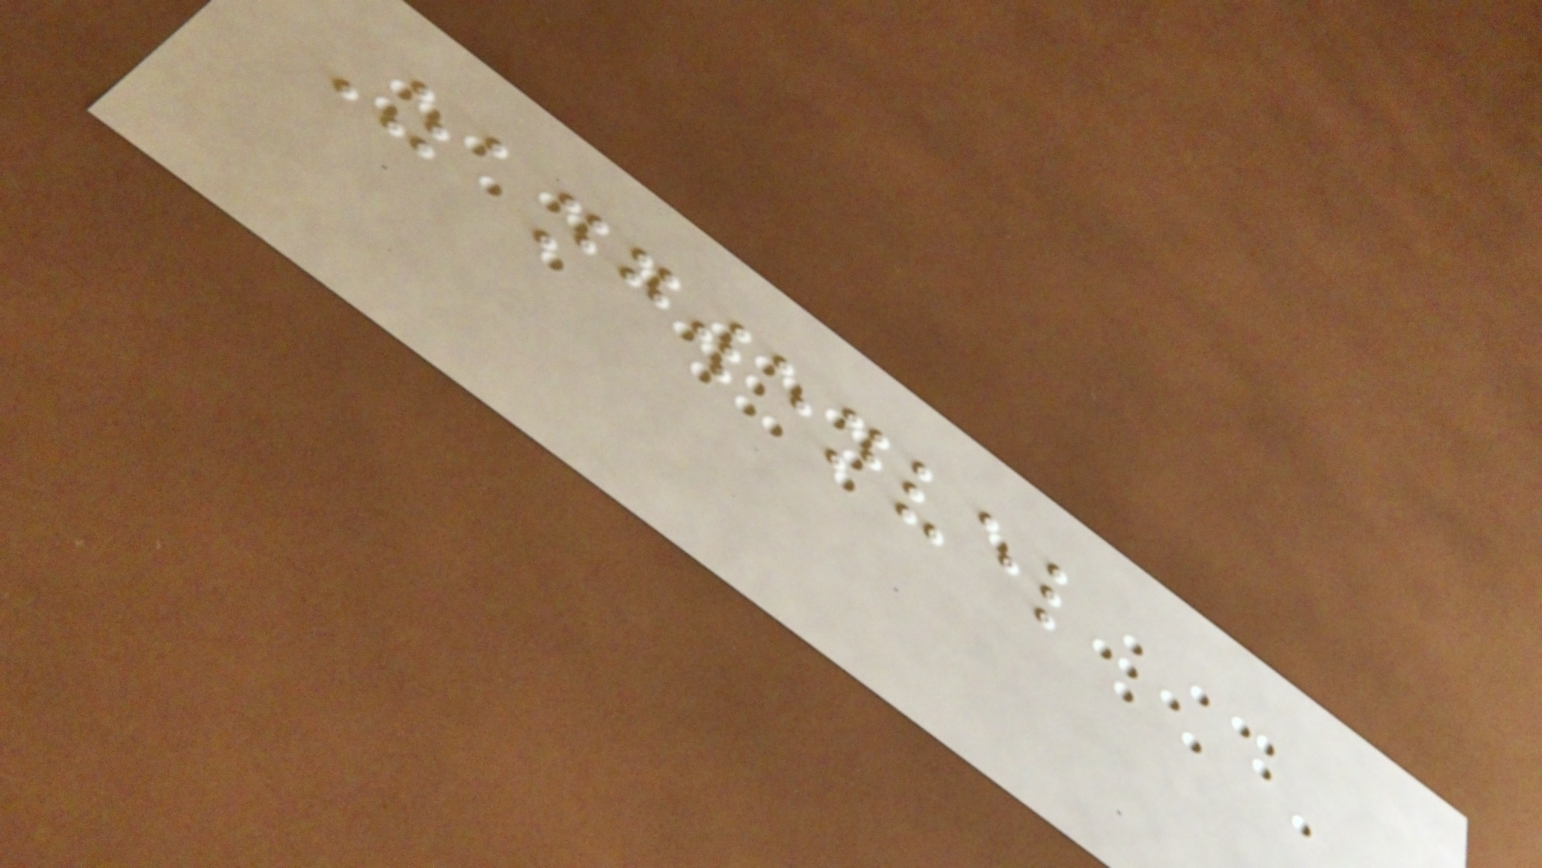Zangwenvel
